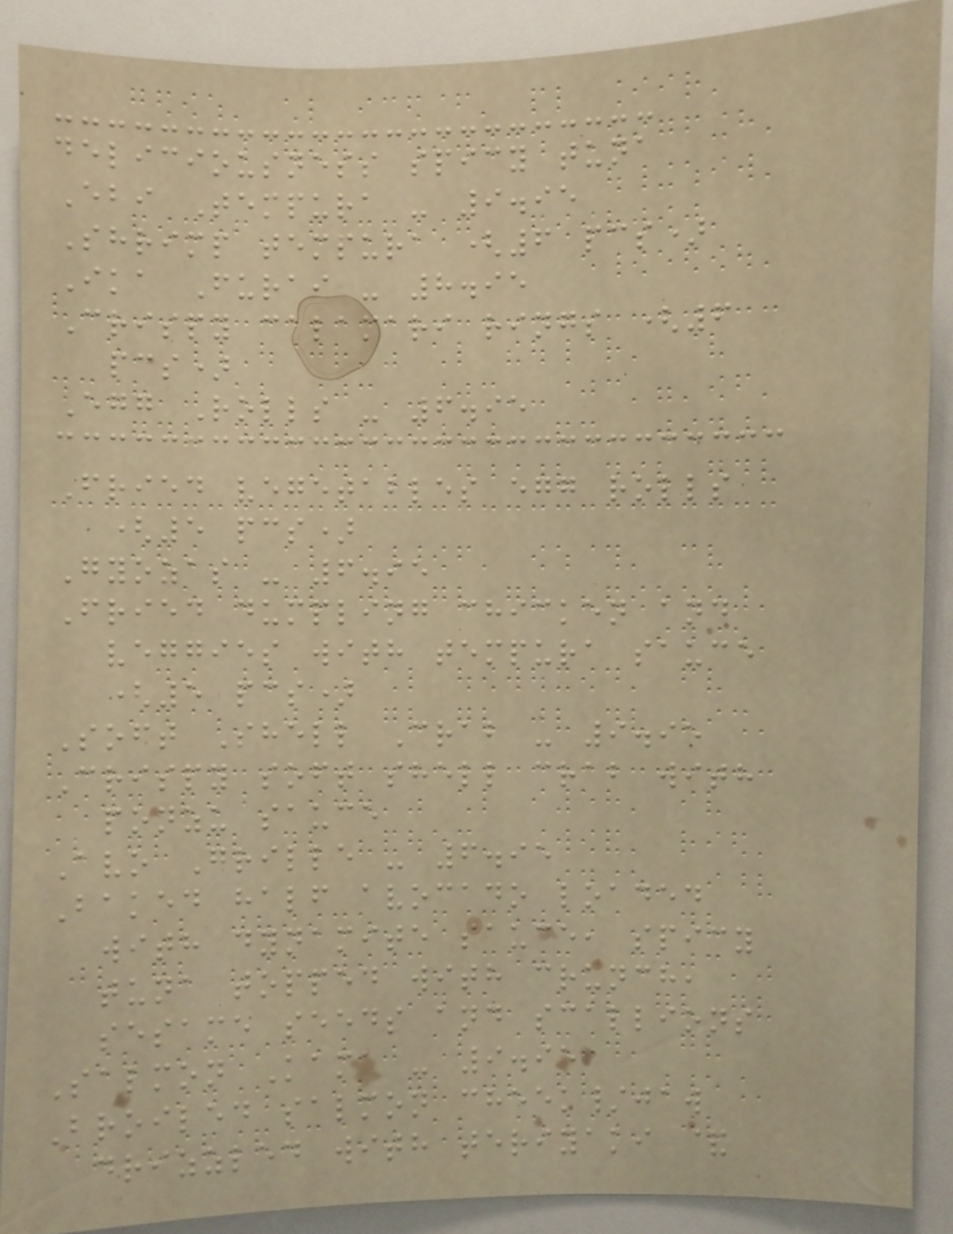deliciousness spicy tuna
Ebi Tempura - 9.95
Shrimp tempura (6 pcs)
Ika Furai - 8.95
Crispy calamari rings (6
pcs)
Egg Rolls - 6.95
Fried vegetables egg rolls
(5 pcs)
Gyozas - 6.95
Fried dumpling chicken and
veggies with tempura sauce
(5 pcs)
Soft Shell Crab - 9.95
Crispy soft shell crab with
ponzu sauce
Avo Grille - 6.95
Baked half avocado loaded
with dynamite sauce, spicy
tuna topped with crunch,
sesame seeds and scallions
Salmon Kama - 9.95
Broiled salmon cheek/jaw
drizzled with teriyaki &
